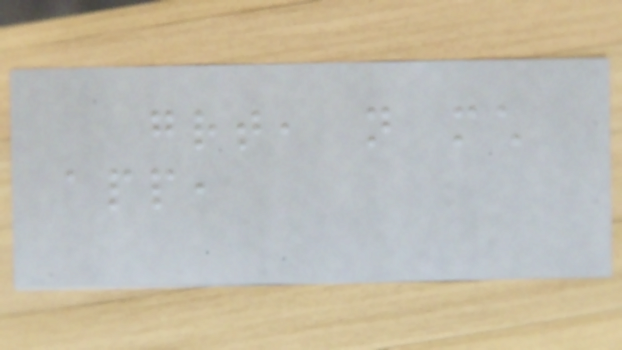great, not much
app,
